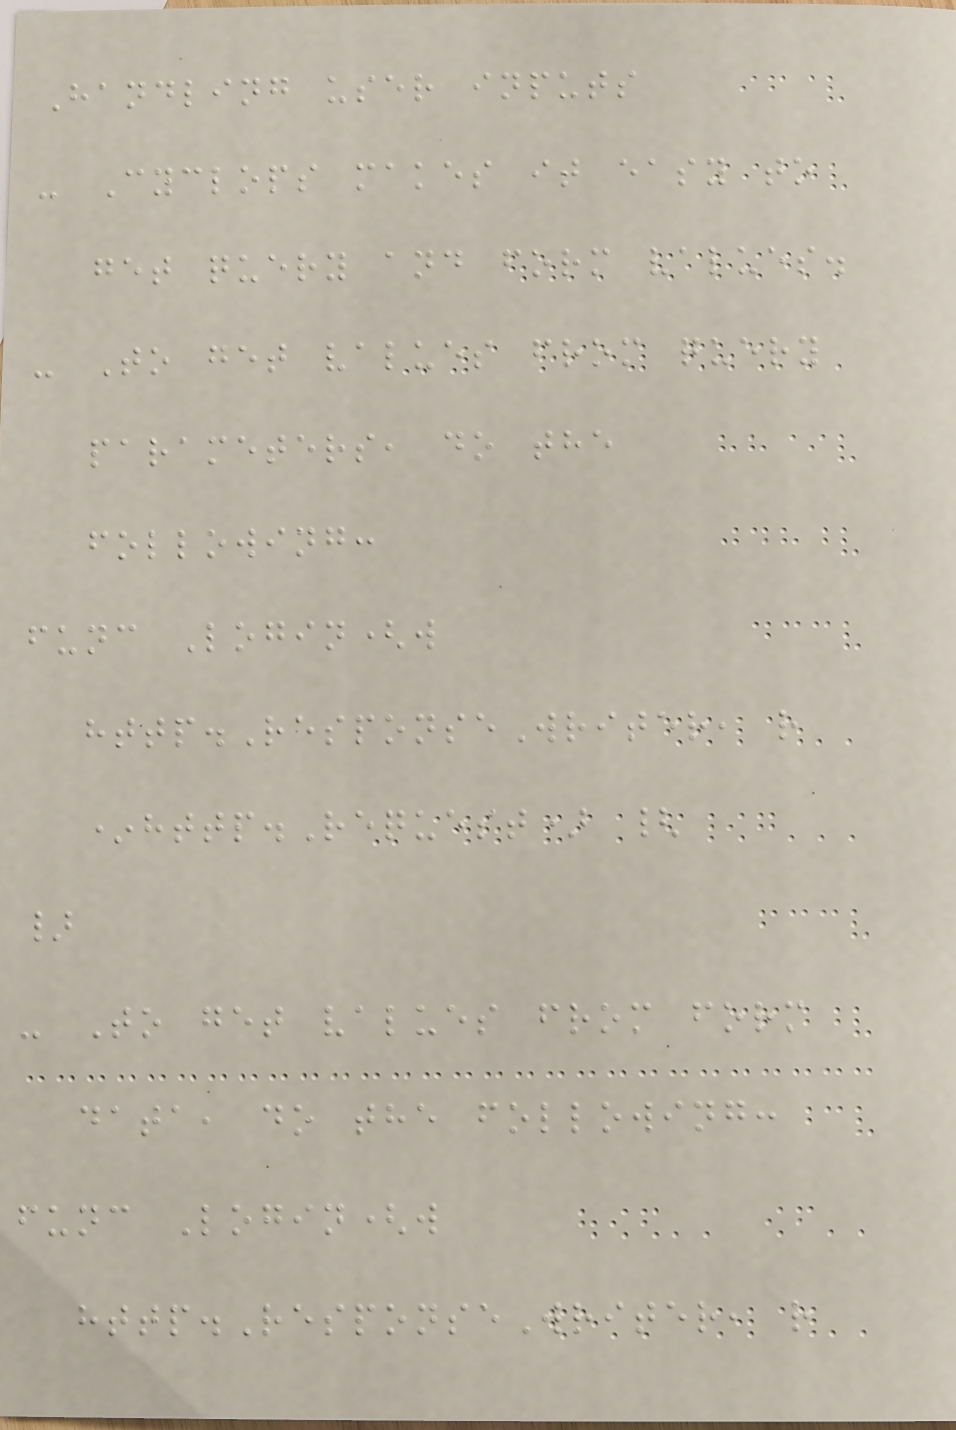Handling user inputs
- Cyclops makes it easy to
get query and form values.
- To get values from query
parameters, do the
following:
func Login(w
http.ResponseWriter, r
*http.Request) {
}
- To get values from form
data, do the following:
func Login(w
http.ResponseWriter, r
